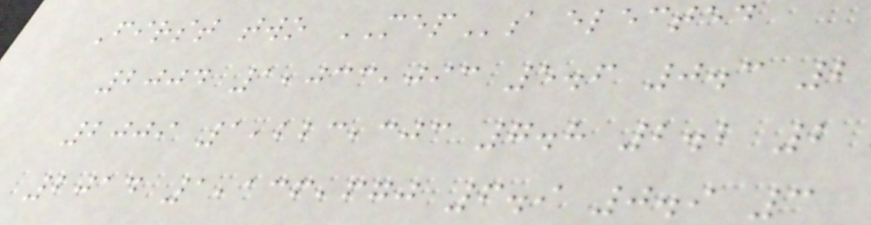First two MEPs elected
2004 1,033,093 5.6 0.3 2
2009 1,223,303 7.8 2.2 2
2014 1,136,670 6.9 0.9 3
